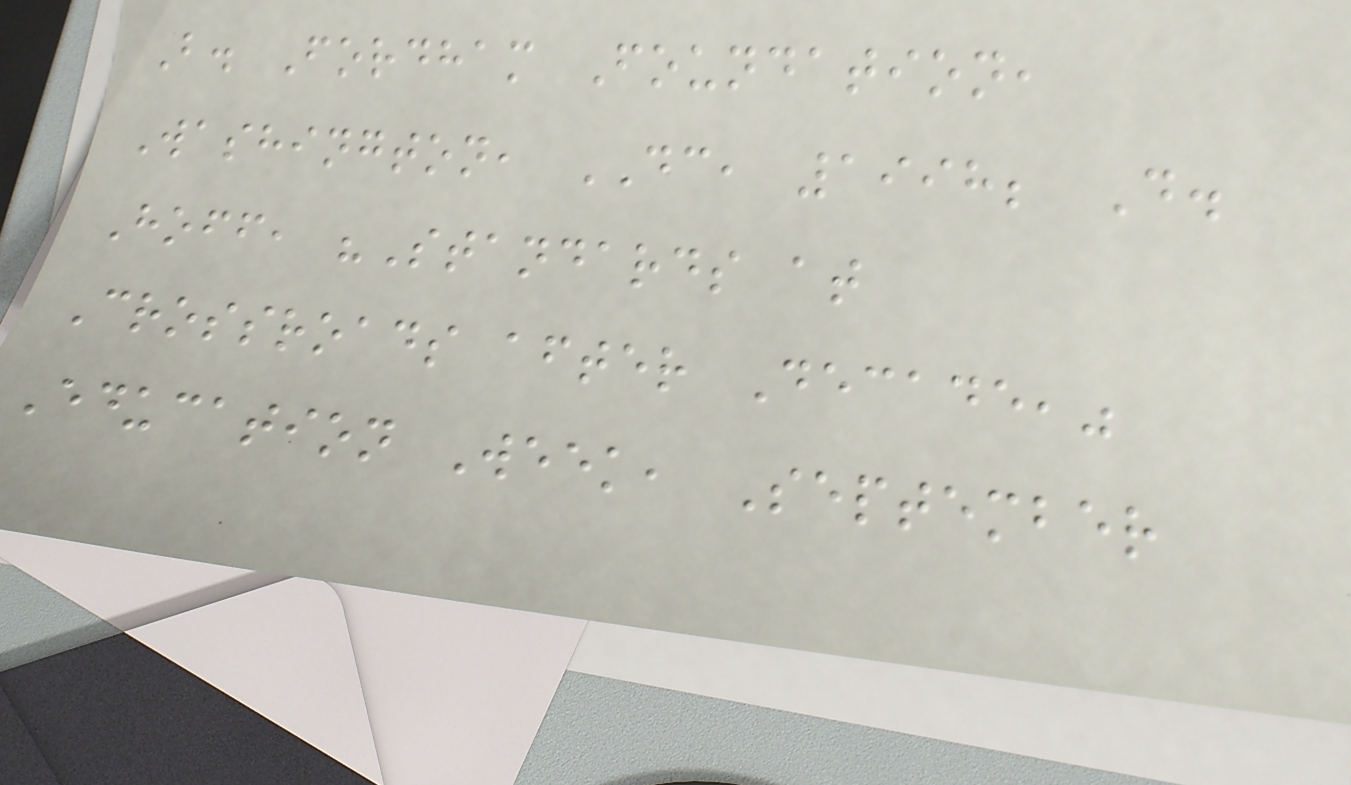B. Fordham Foundation,
Washington, DC, 1998; D.
Hoff, "Standards at
Crossroads after Decade,"
Education Week, September
